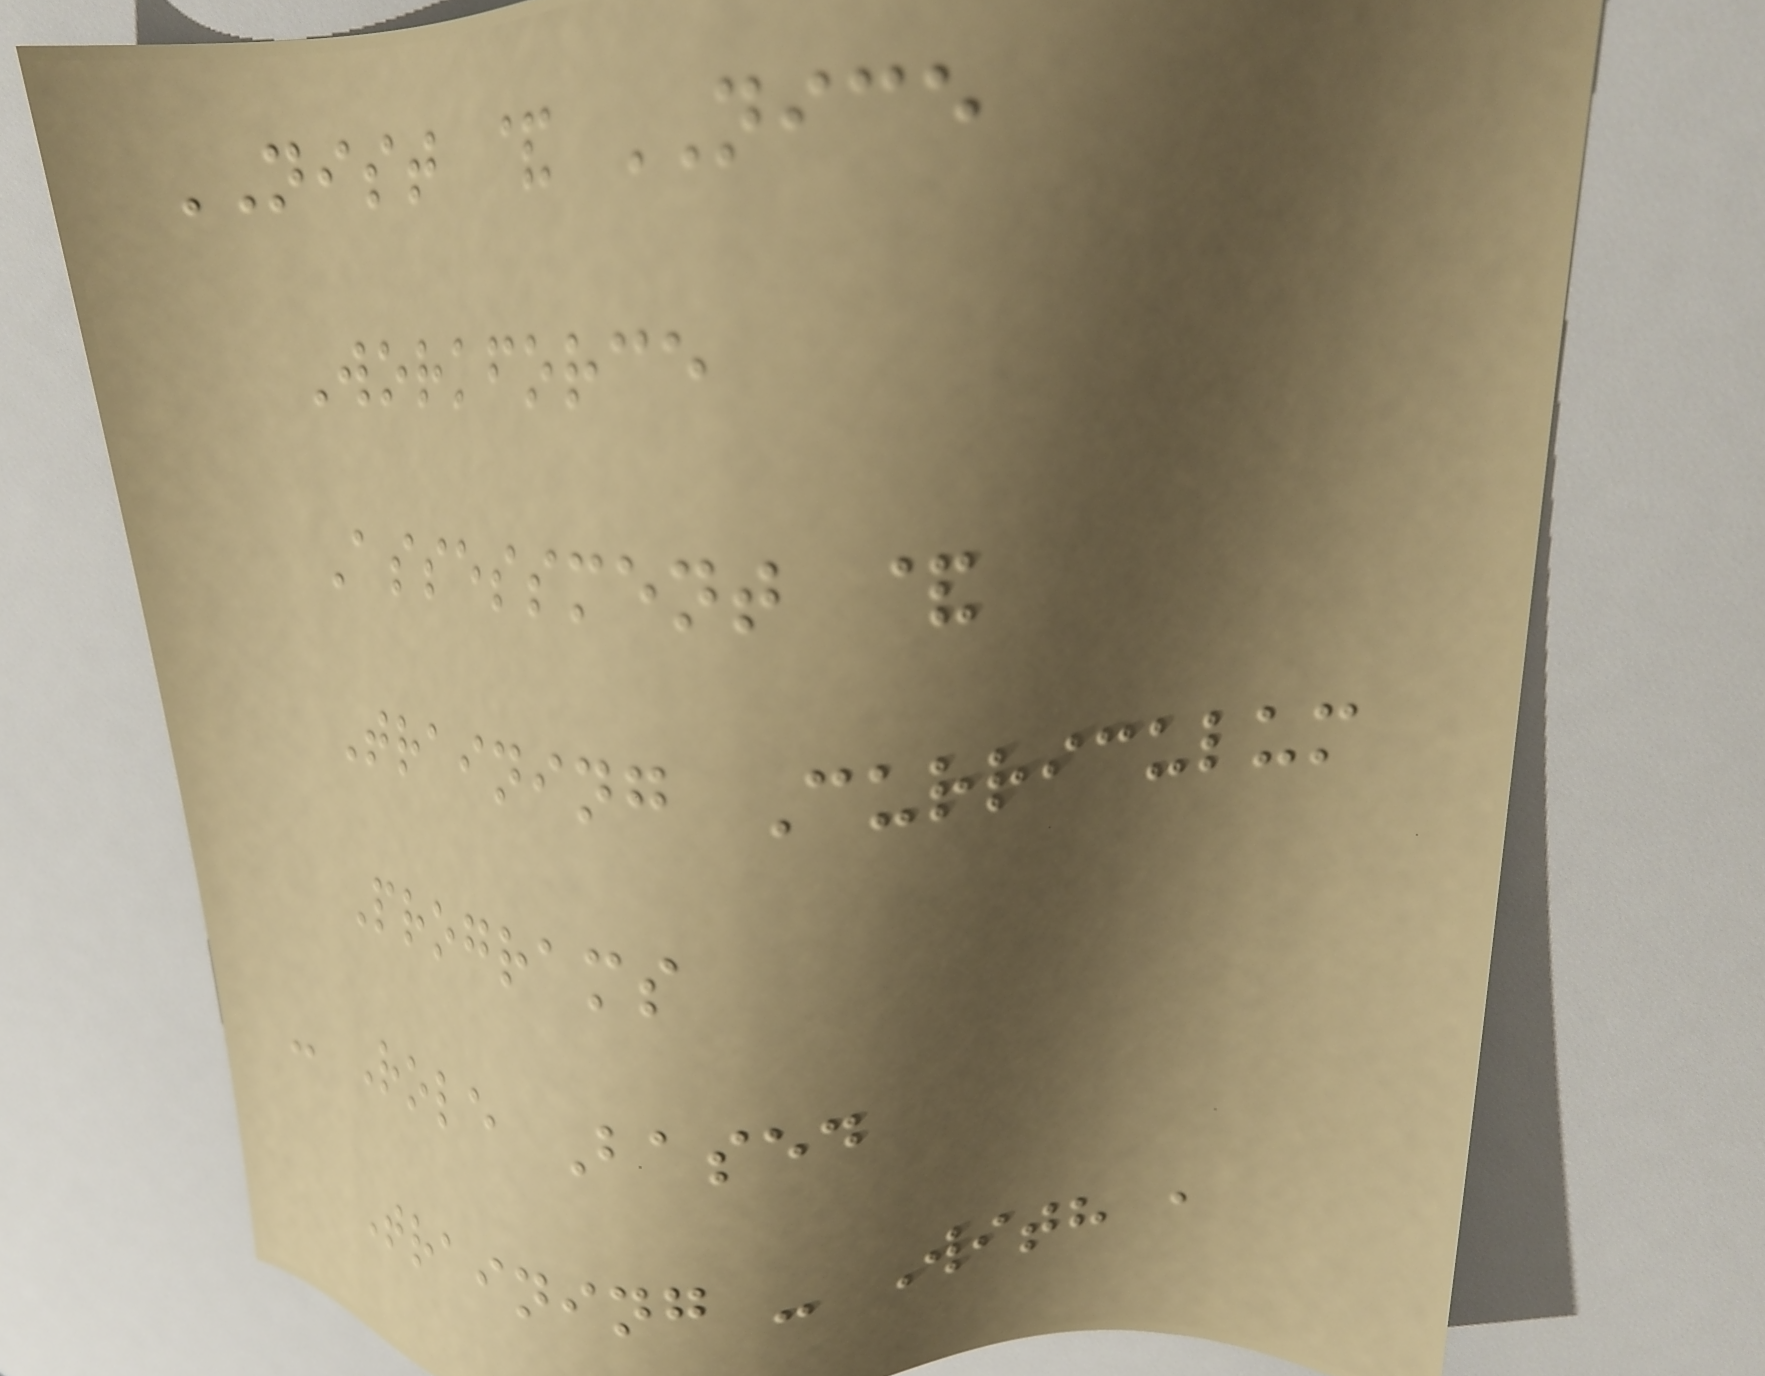NIST & NICE
Workforce
Assessment &
Training Curriculum
Programs
- Role Based
Training - With a
